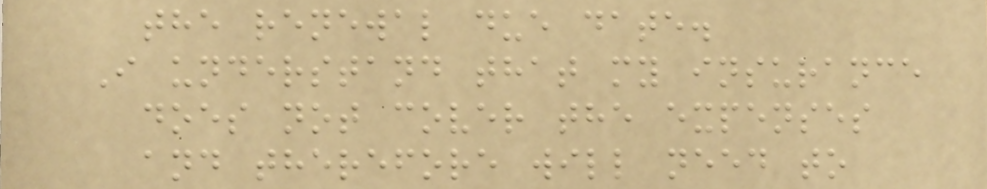the renewal due date.
I understand that my insurance
does not cover the expenses
and therefore will need to
